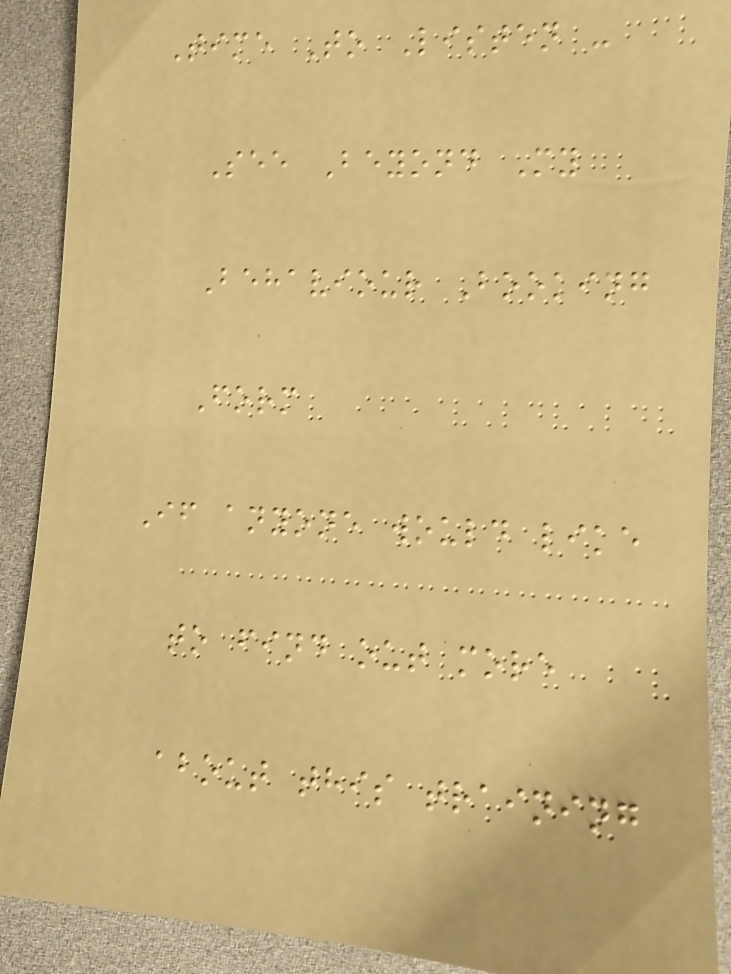Time To Listen -
See Beyond My
Behaviour Booking
Form
If anyone would like
to find out more
about this training
